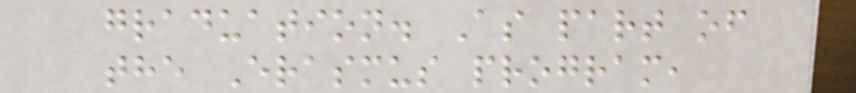graduation. As part of
the Erasmus program,
